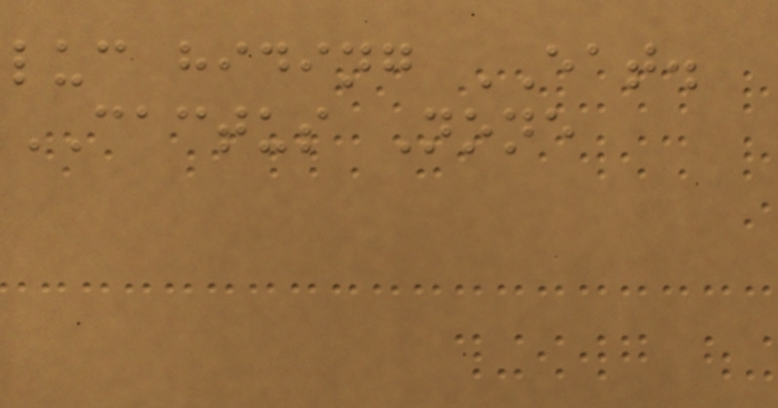luc hiding EAT.
CACTUS None
